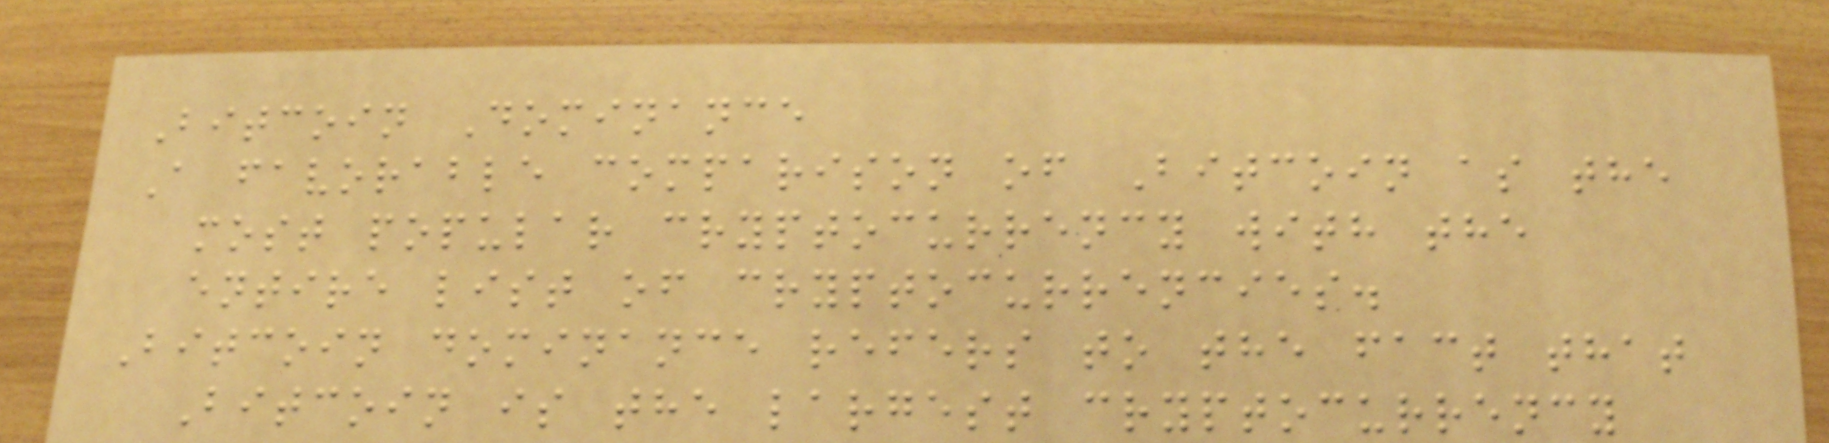Bitcoin Dominance
A favorable comparison of Bitcoin as the
most popular cryptocurrency with the
entire list of cryptocurrencies.
Bitcoin dominance refers to the fact that
Bitcoin is the largest cryptocurrency
